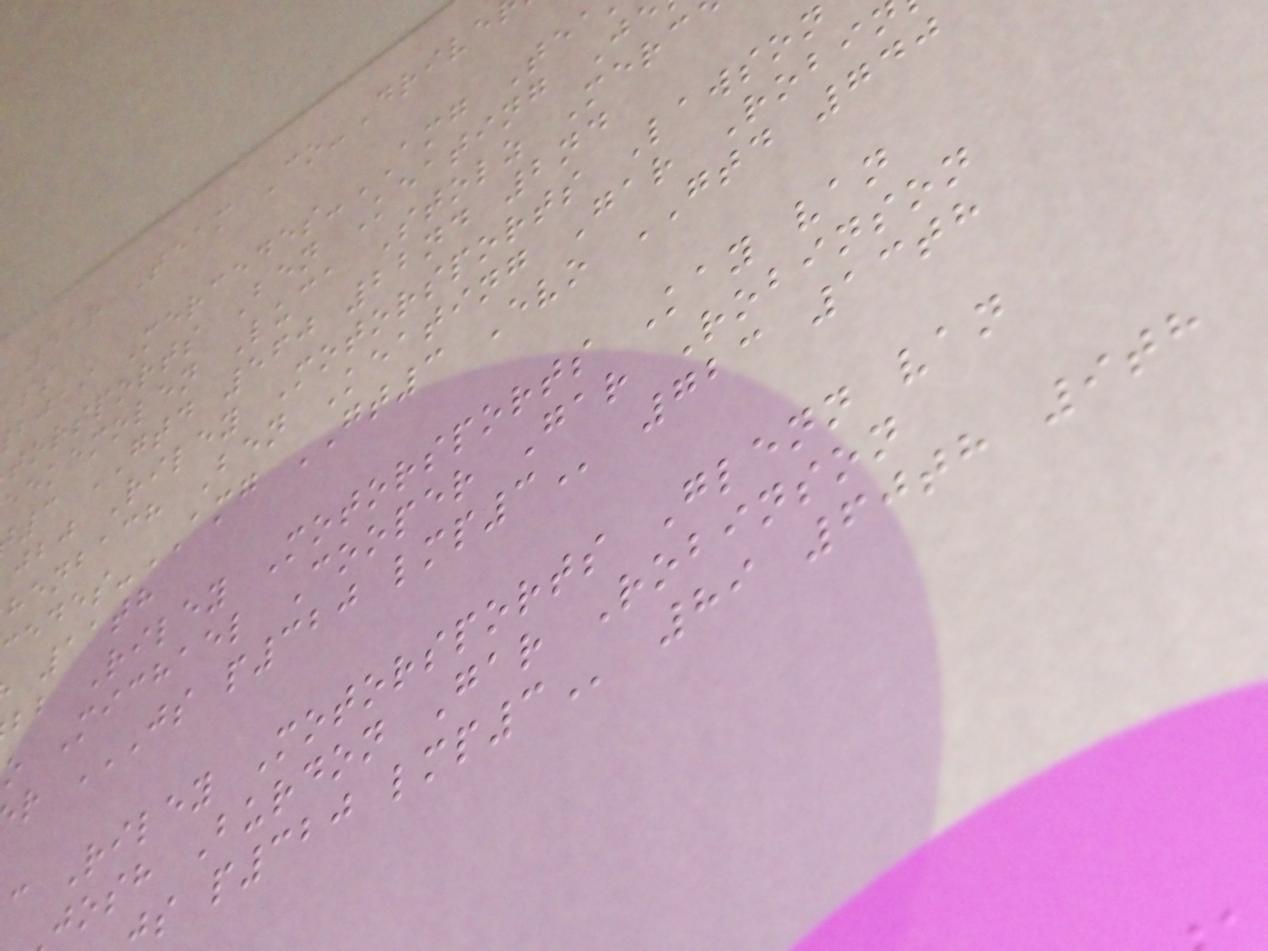Year Team Co-Drive
bjai Mercedes-AMG Tea
torsports Ben Keating J
eekemolen Luca Stolz Merc
3 GTD 560 22nd 2nd
jbj Riley Motorsports Lawson
henbach Ben Keating Gar Robi
edes-AMG GT3 Evo GTD 740
11th
bb Riley Motorsports Kay van
o Michael Cooper Gar Robinson
r JS P320 LMP3 723 13th
c Riley Motorsports Glenn van
josh Burdon Gar Robinson
